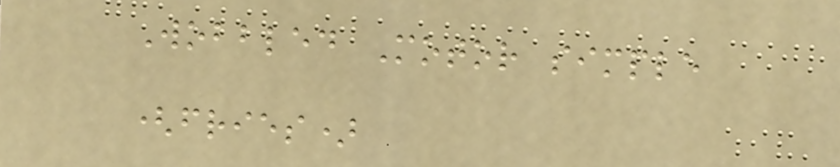Wobbled Motor simple
(fries)
